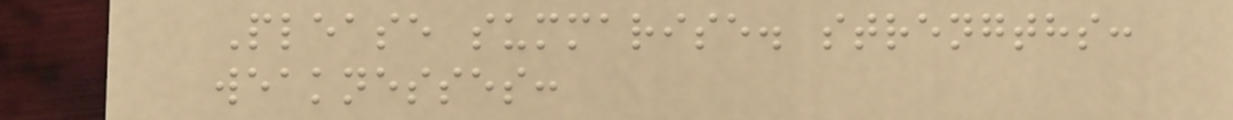Please summarise. strengths:
weaknesses:
